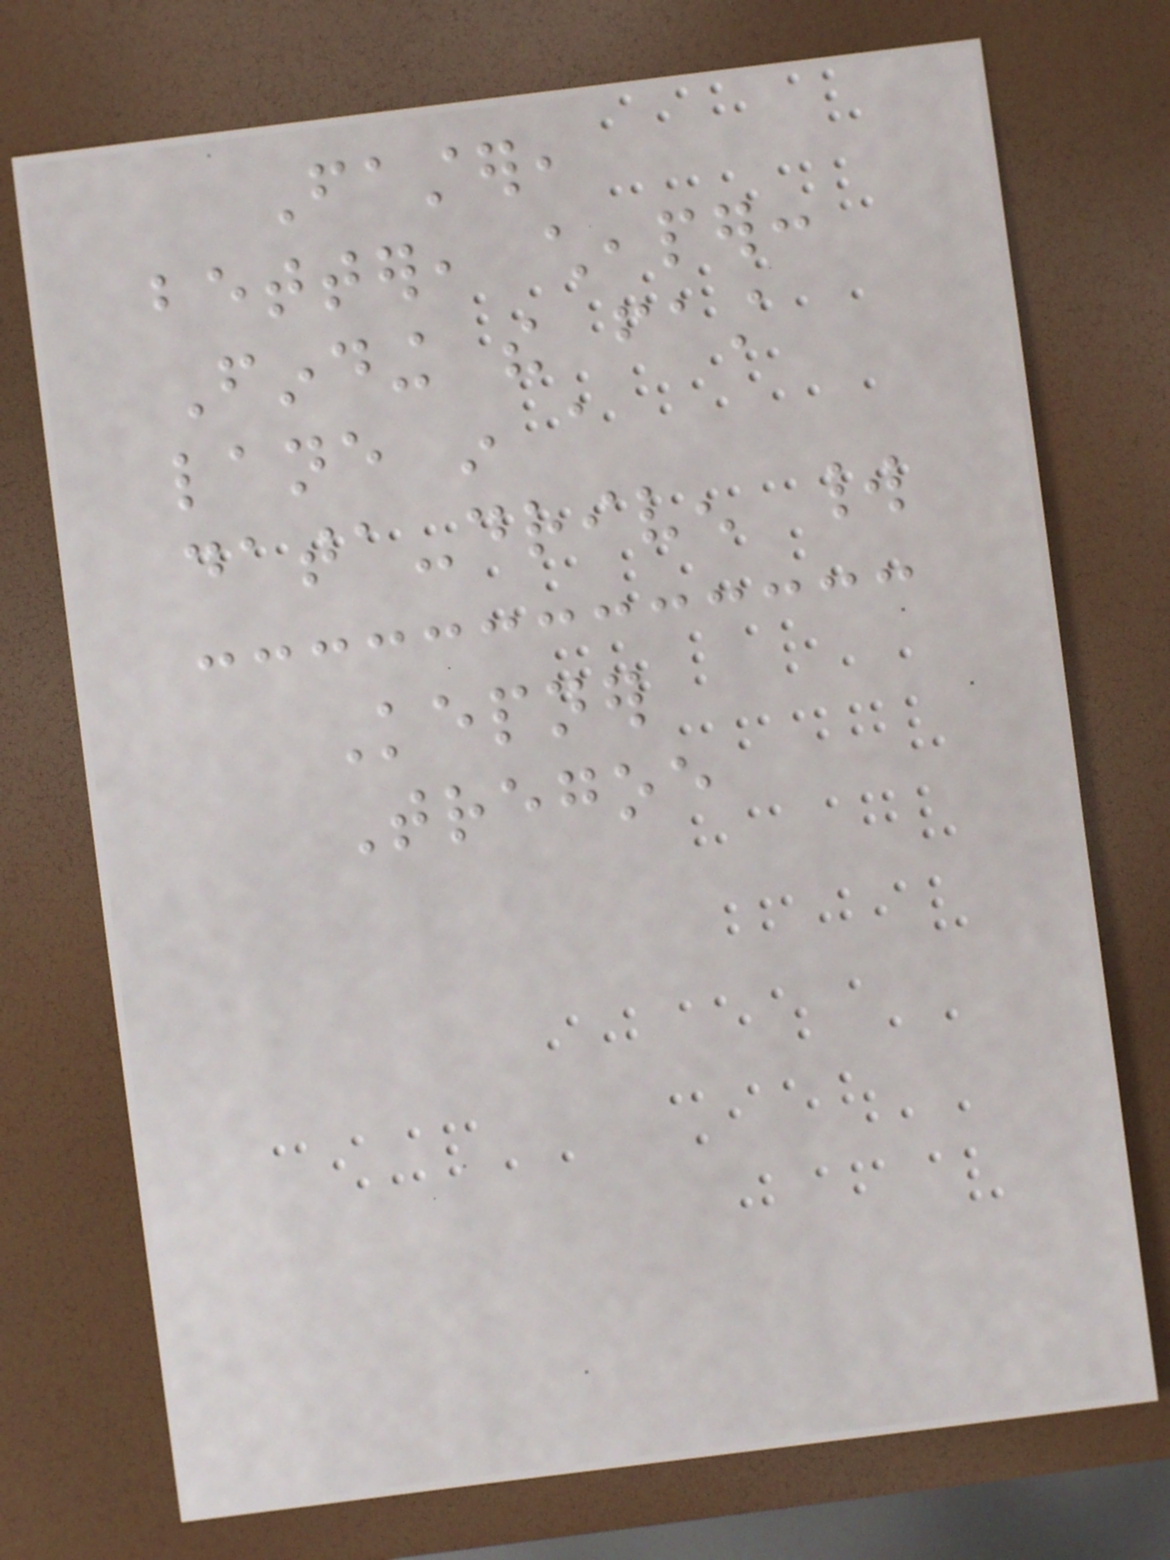Faster,
better, cheaper:
Finding the fast
lane in a
data-driven world
Kepner
Tregoe
